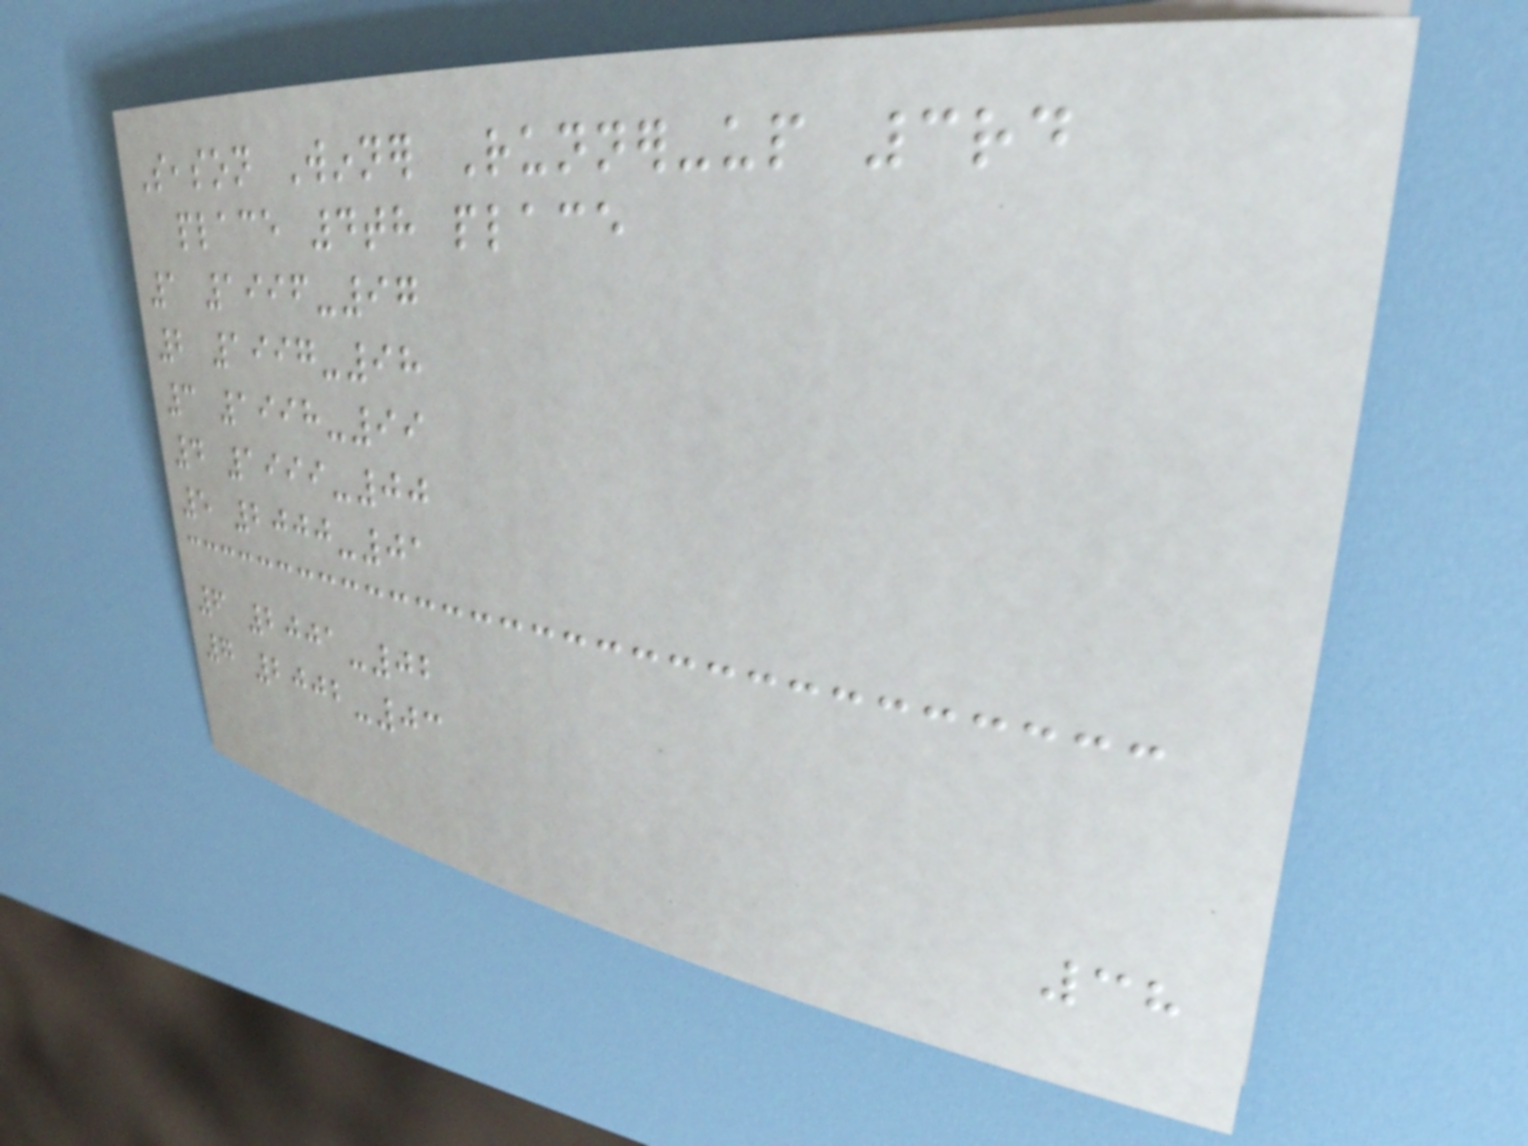Season Winner Runner-up 3rd
place 4th place
1 1996-97
2 1997-98
3 1998-99
4 1999-00
5 2000-01
6 2001-02
7 2002-03
38
